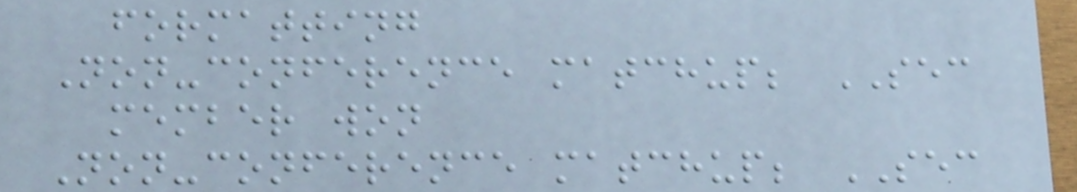formatting
Non-conference matchup; SEC
member won
Non-conference matchup; SEC
